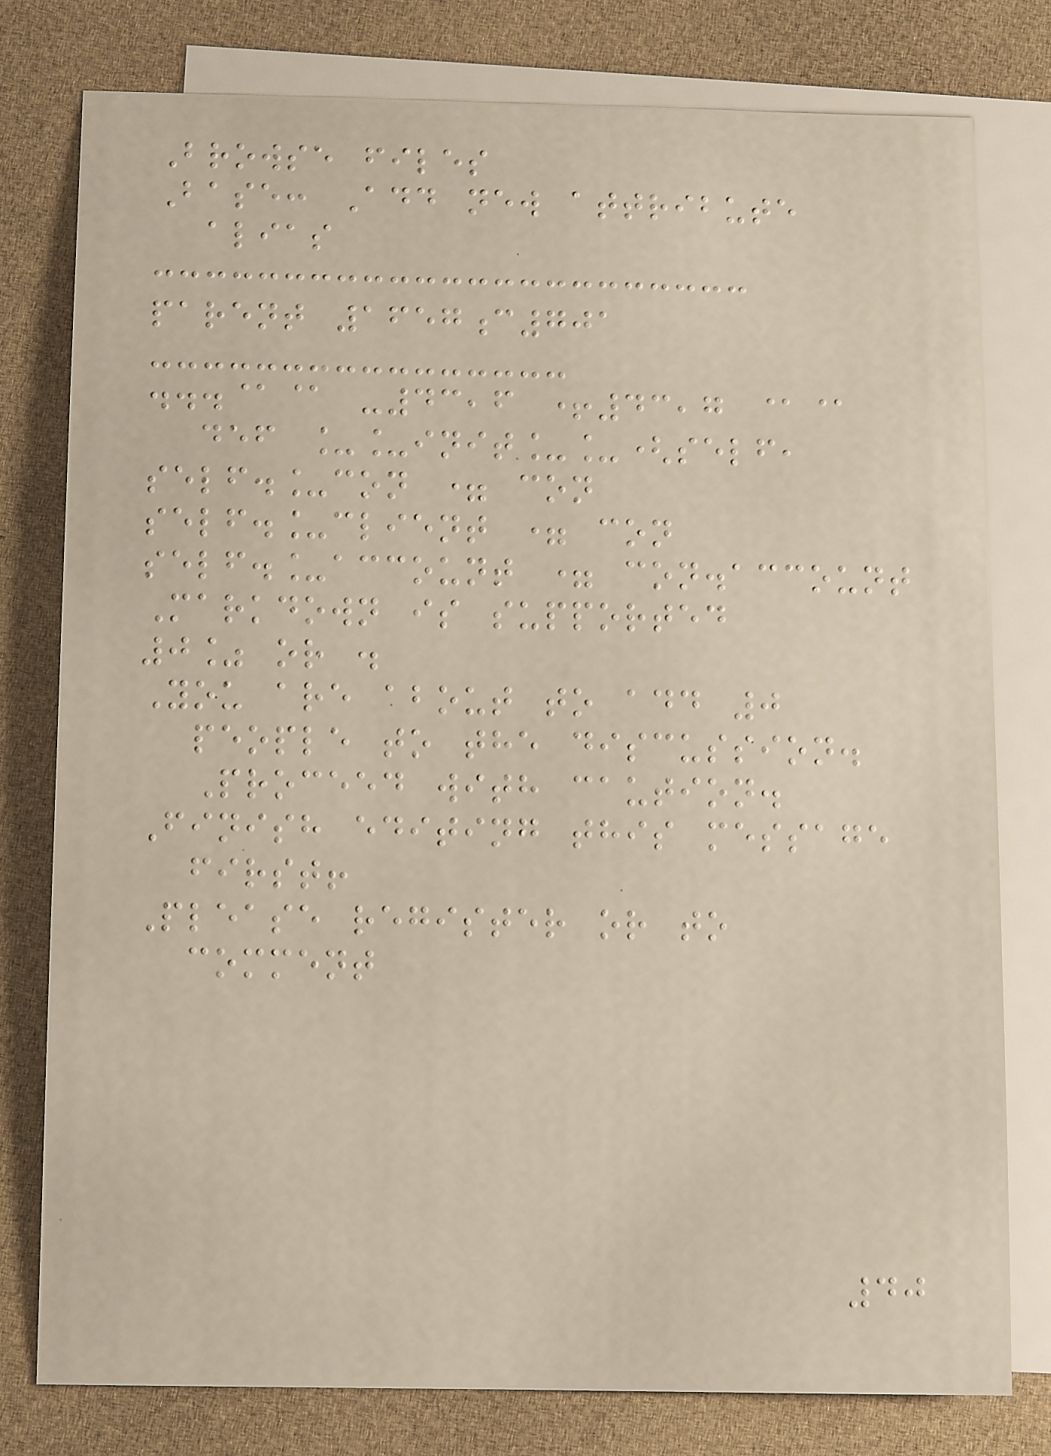Browse files
Base: Add new attribute
alias
parent 1657c701
...@@ -43,6 +43,7 @@
def __init__(self,
self._con = con
self._client = con
self._account = con.account
Markdown is supported
0% or .
You are about to add 0
people to the discussion.
Proceed with caution.
Finish editing this message
first!
Please register or to
comment
40
